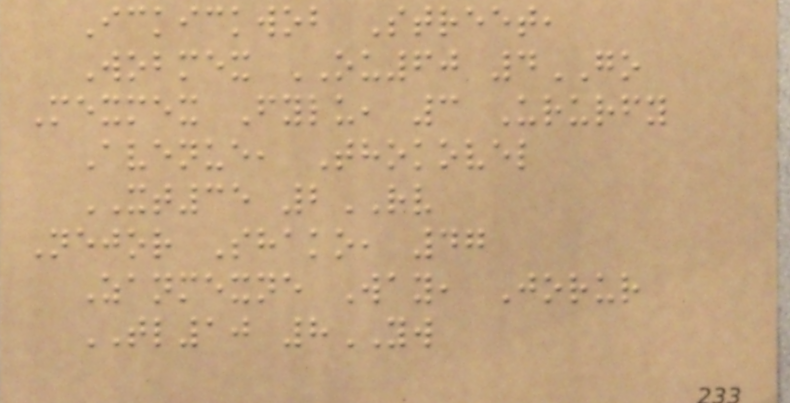Ickickwob Street,
Wobmex OU60 4GO
Mexmex Fylu, 3 Ururfy
Avenue, Thokovel
XT35 2RV
Nejor Shako, 47
Zanmexne Way, Jorur
TL10 8YW
